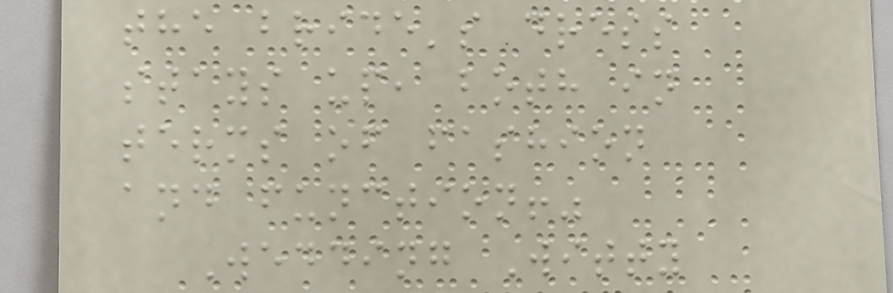the bride's dress
stays up, both in
terms of fashion
and function!"
Wedding Witty
